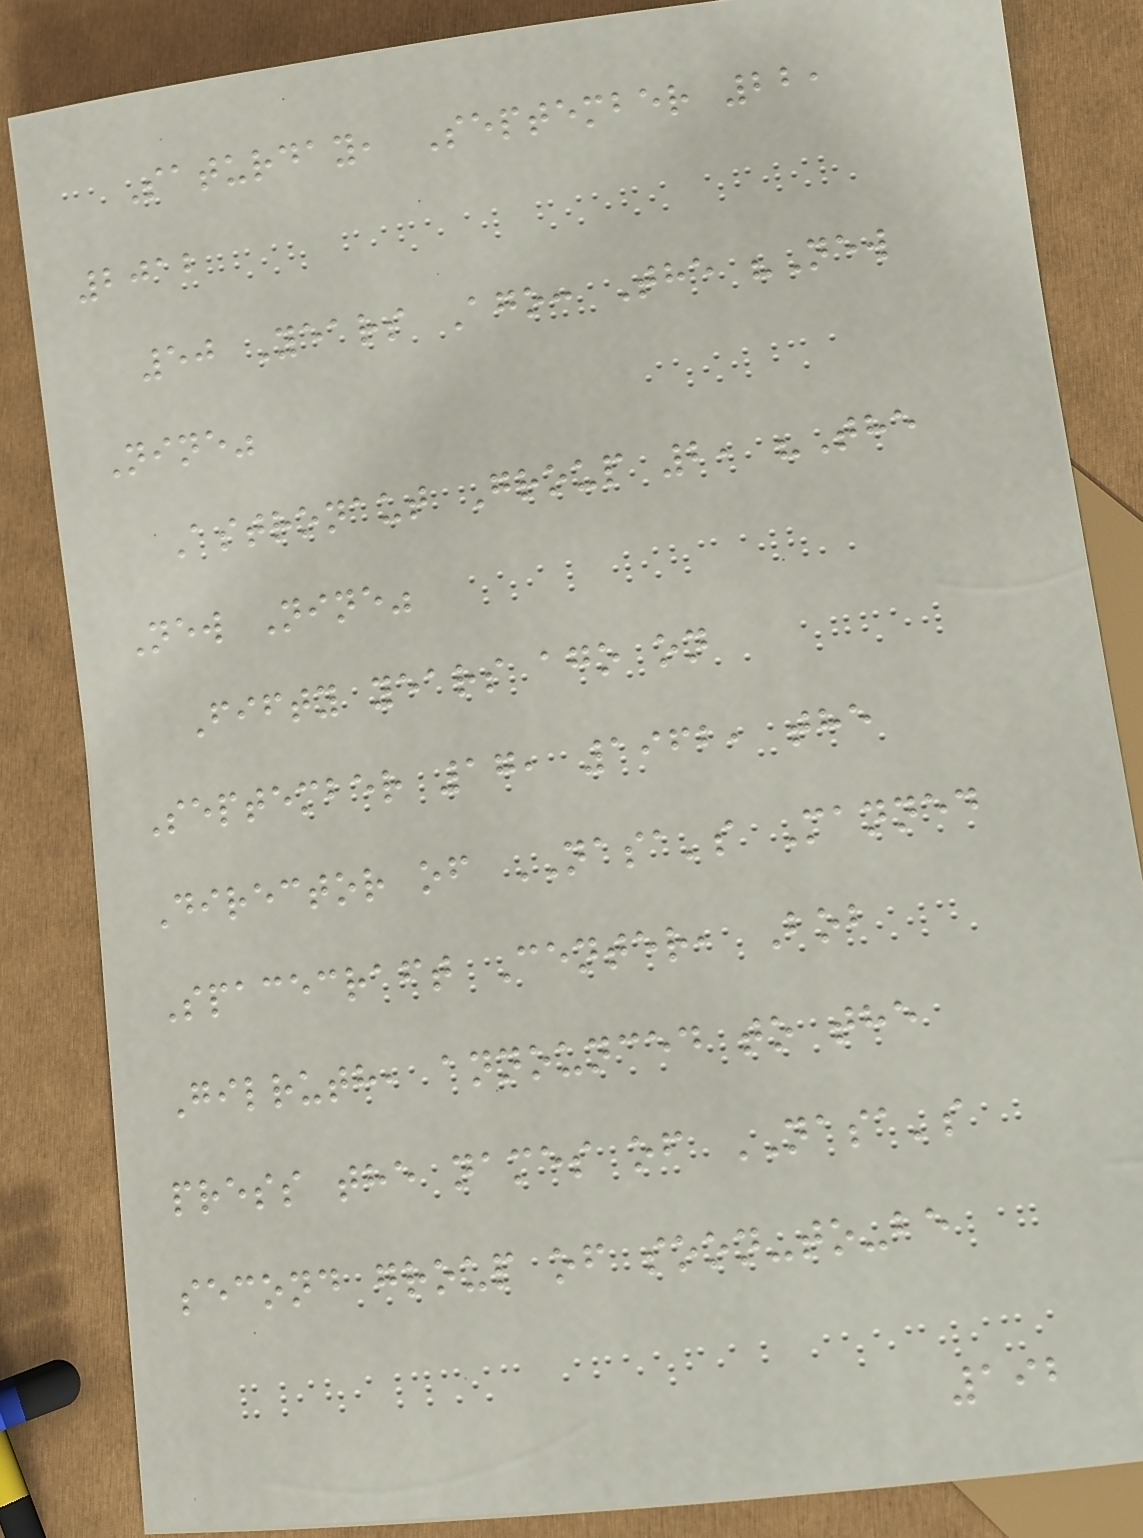Saturday, September 22,
2012
50 Years Ago: The "New
Nine"
Astronaut Group 2, "The
New Nine"
Fifty years ago on
September 17, 1962, the
Director of NASA's Manned
Spacecraft Center, Bob
Gilruth, announced to the
press the names of NASA's
second group of soon-to-be
192
